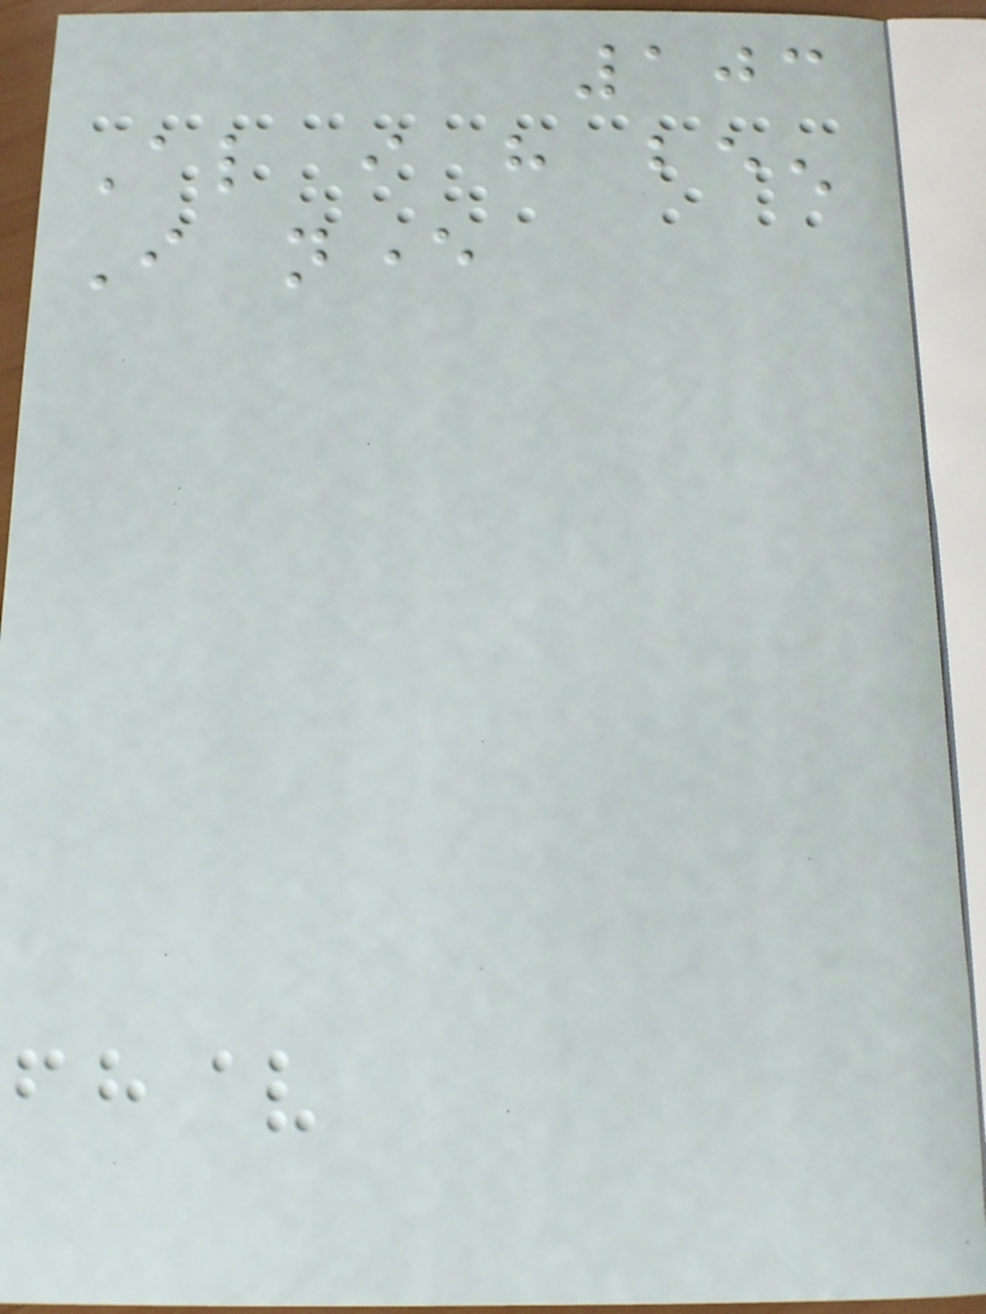103
Also i have been
I never
